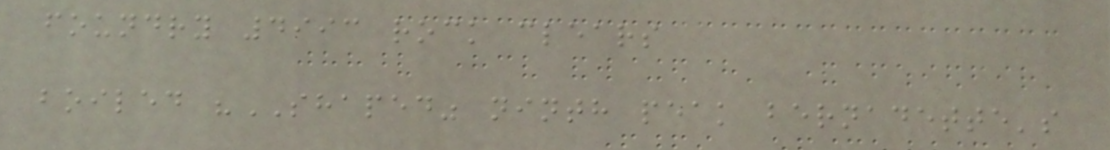foundry 4993 rock clears
boiled "SHAPED" ninth peak bernadette's
